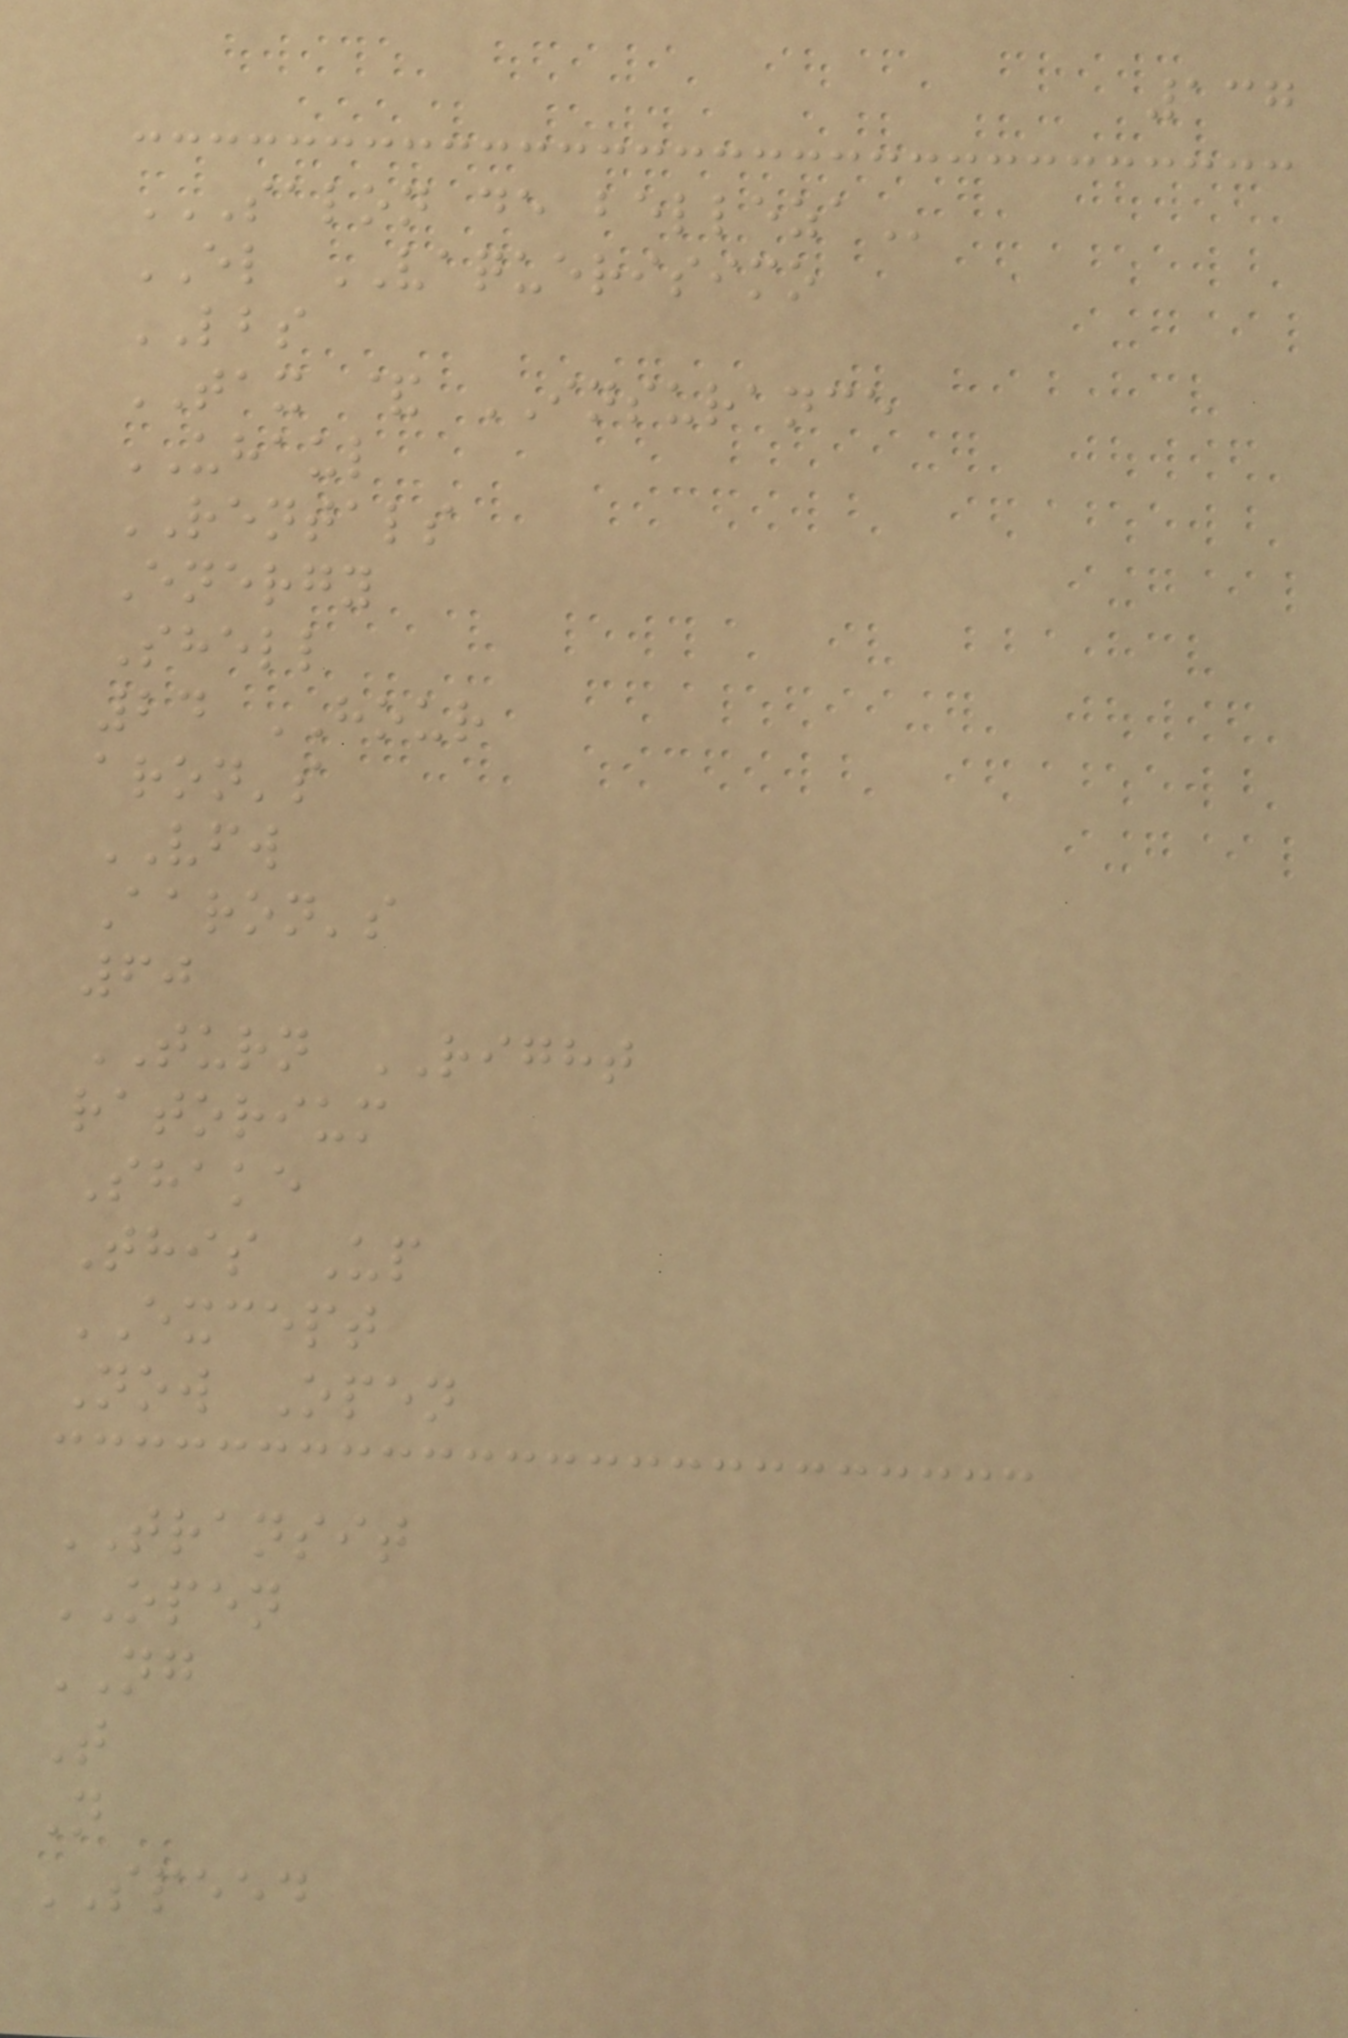137
SALON DE BELLEZA
EL VAQUERISIMO
LBS
TAX & INSURANCE
UHAUL
RENTALS
Energy
Shell
24 HOUR
aron's
VFW
Aaron's
60
TURN RIGHT
ratorium
Shake
This Up
EXCEPT
Now Open
TRANSIT
OPEN
NG
T
N
SPEED
